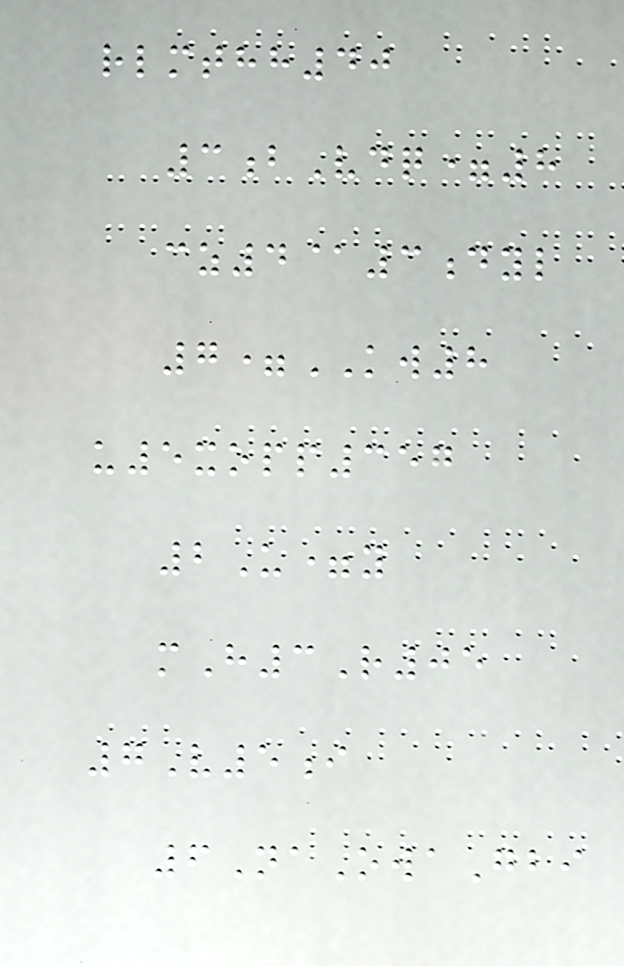rlmthh40
3bVdq=8
cz4@3dyl
7=KW8
u5xopp357
2U=y
mH3R05
7V5i
6NaOwaGbi
